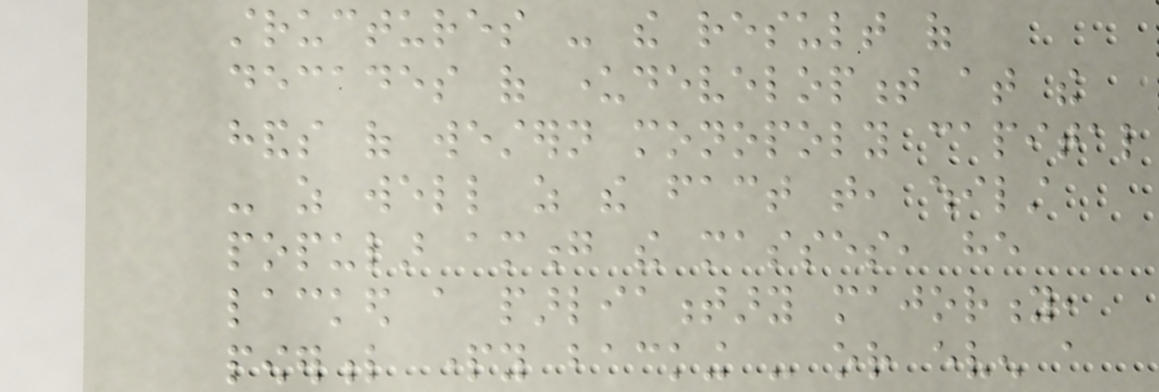structures - the result of
decades of underdevelopment at the
hands of western monopoly capital
- as well as the fact that, whilst
popular among the masses, he
lacked a parliamentary majority,
powerful party backing - or even a
